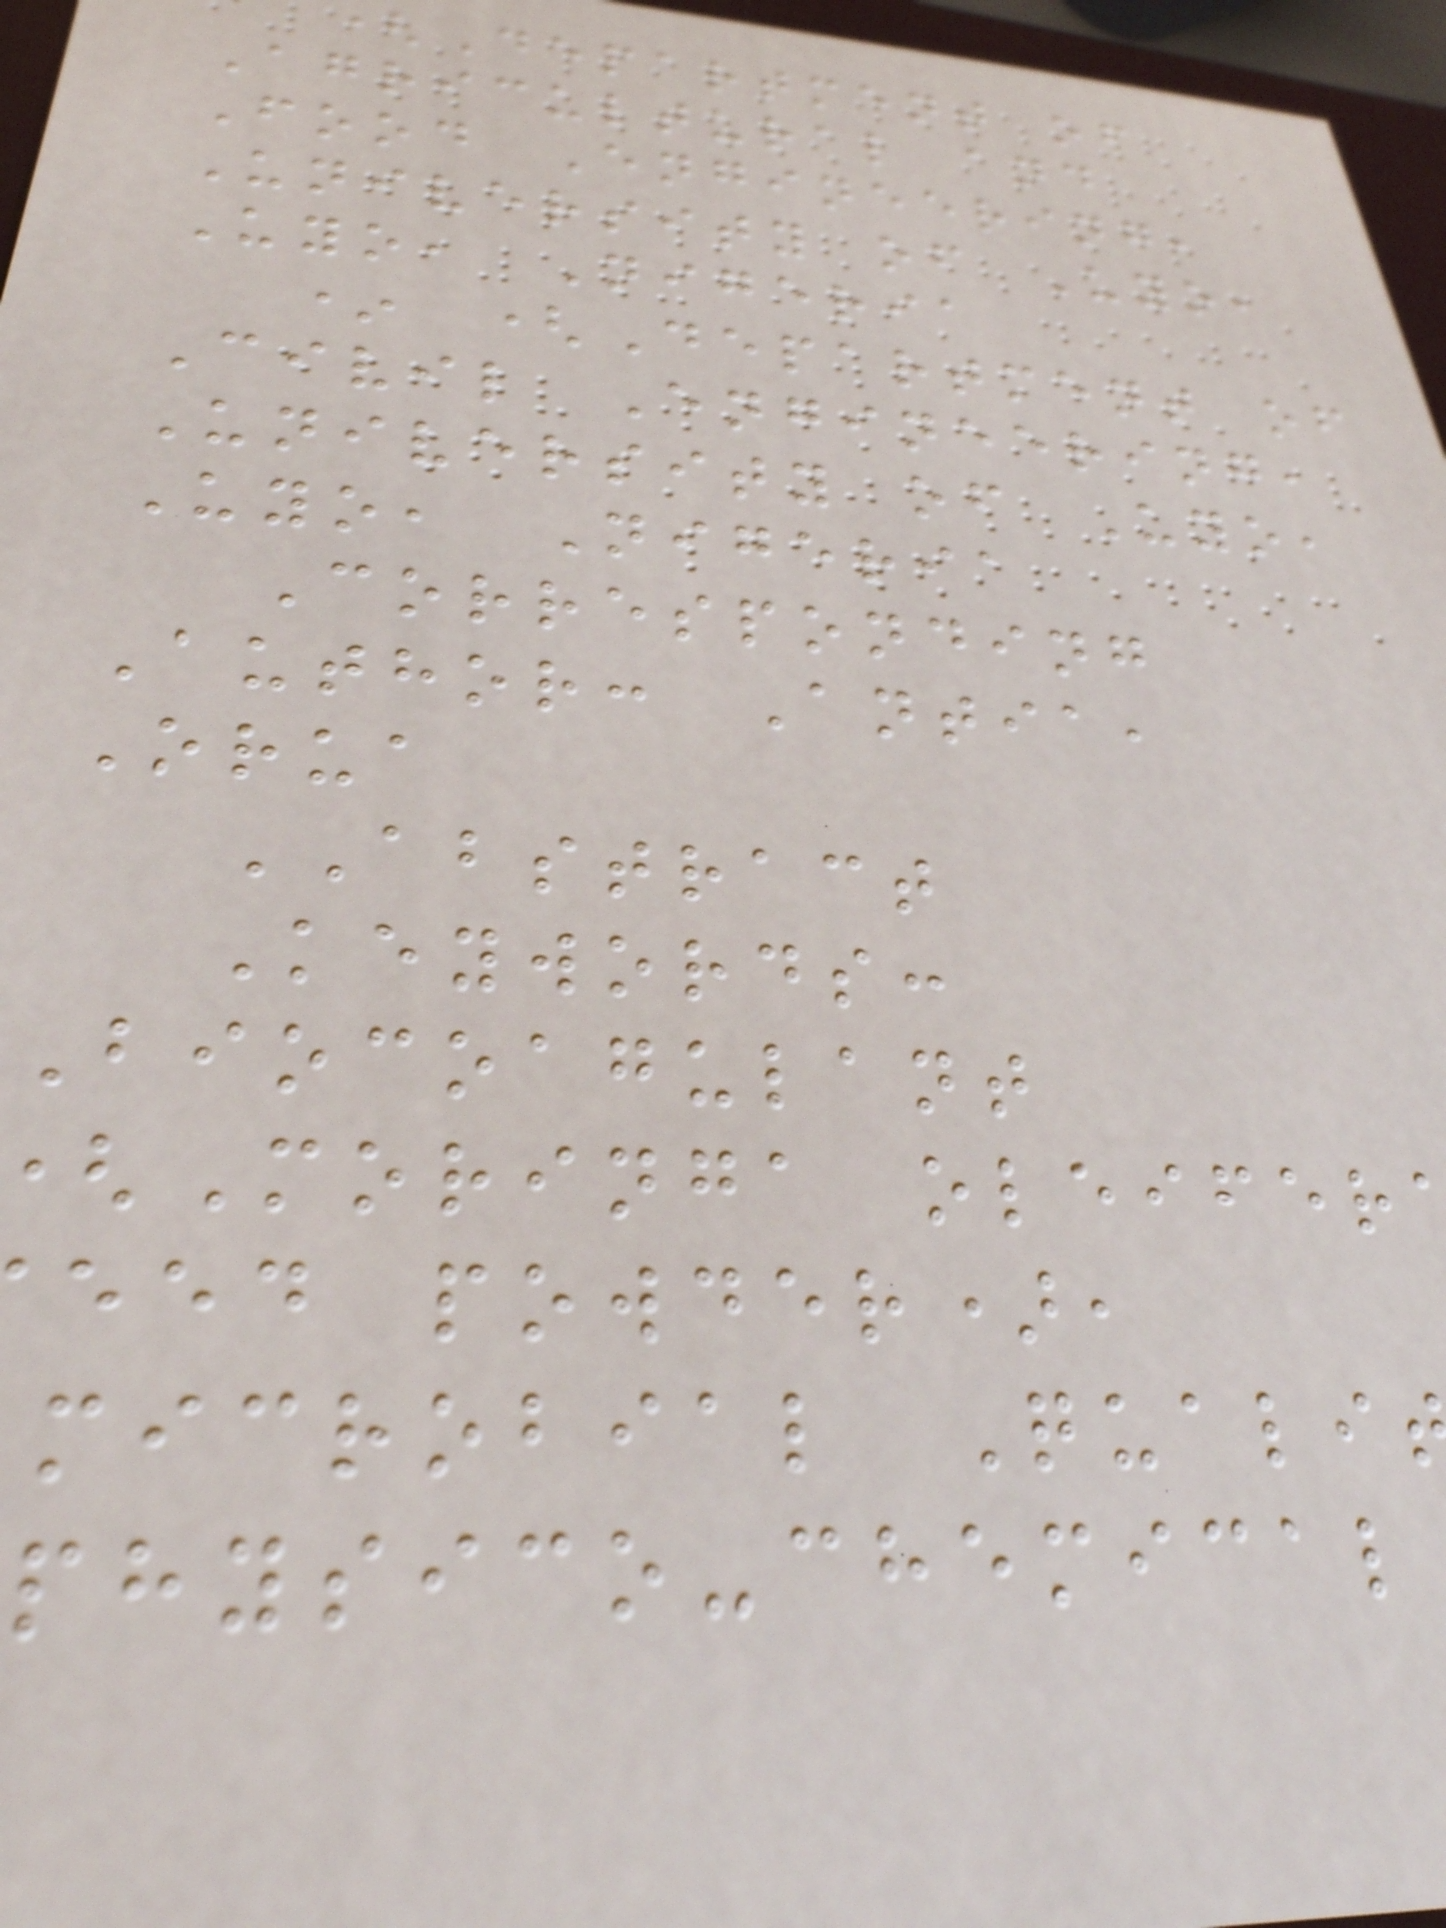(Department of
Agricultural and
Food Engineering,
University of Uyo,
Uyo, Nigeria
* (Department of
Civil Engineering,
University of Uyo,
Uyo, Nigeria
Corresponding
Author: Antia,
Orua
ABSTRACT
Keywords:
Biocoagulant
Moringa oleifer
eed powder),
microbial Quali
physico-chemical
